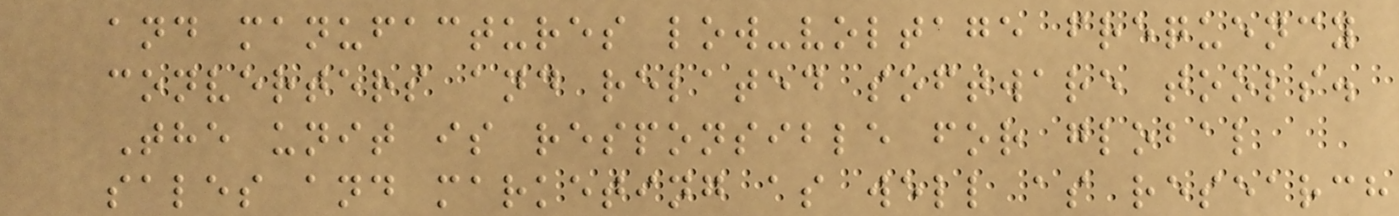and manufactures low-voltage frequency
converters and related software tools.
The unit is responsible for global
sales and marketing as well as research
